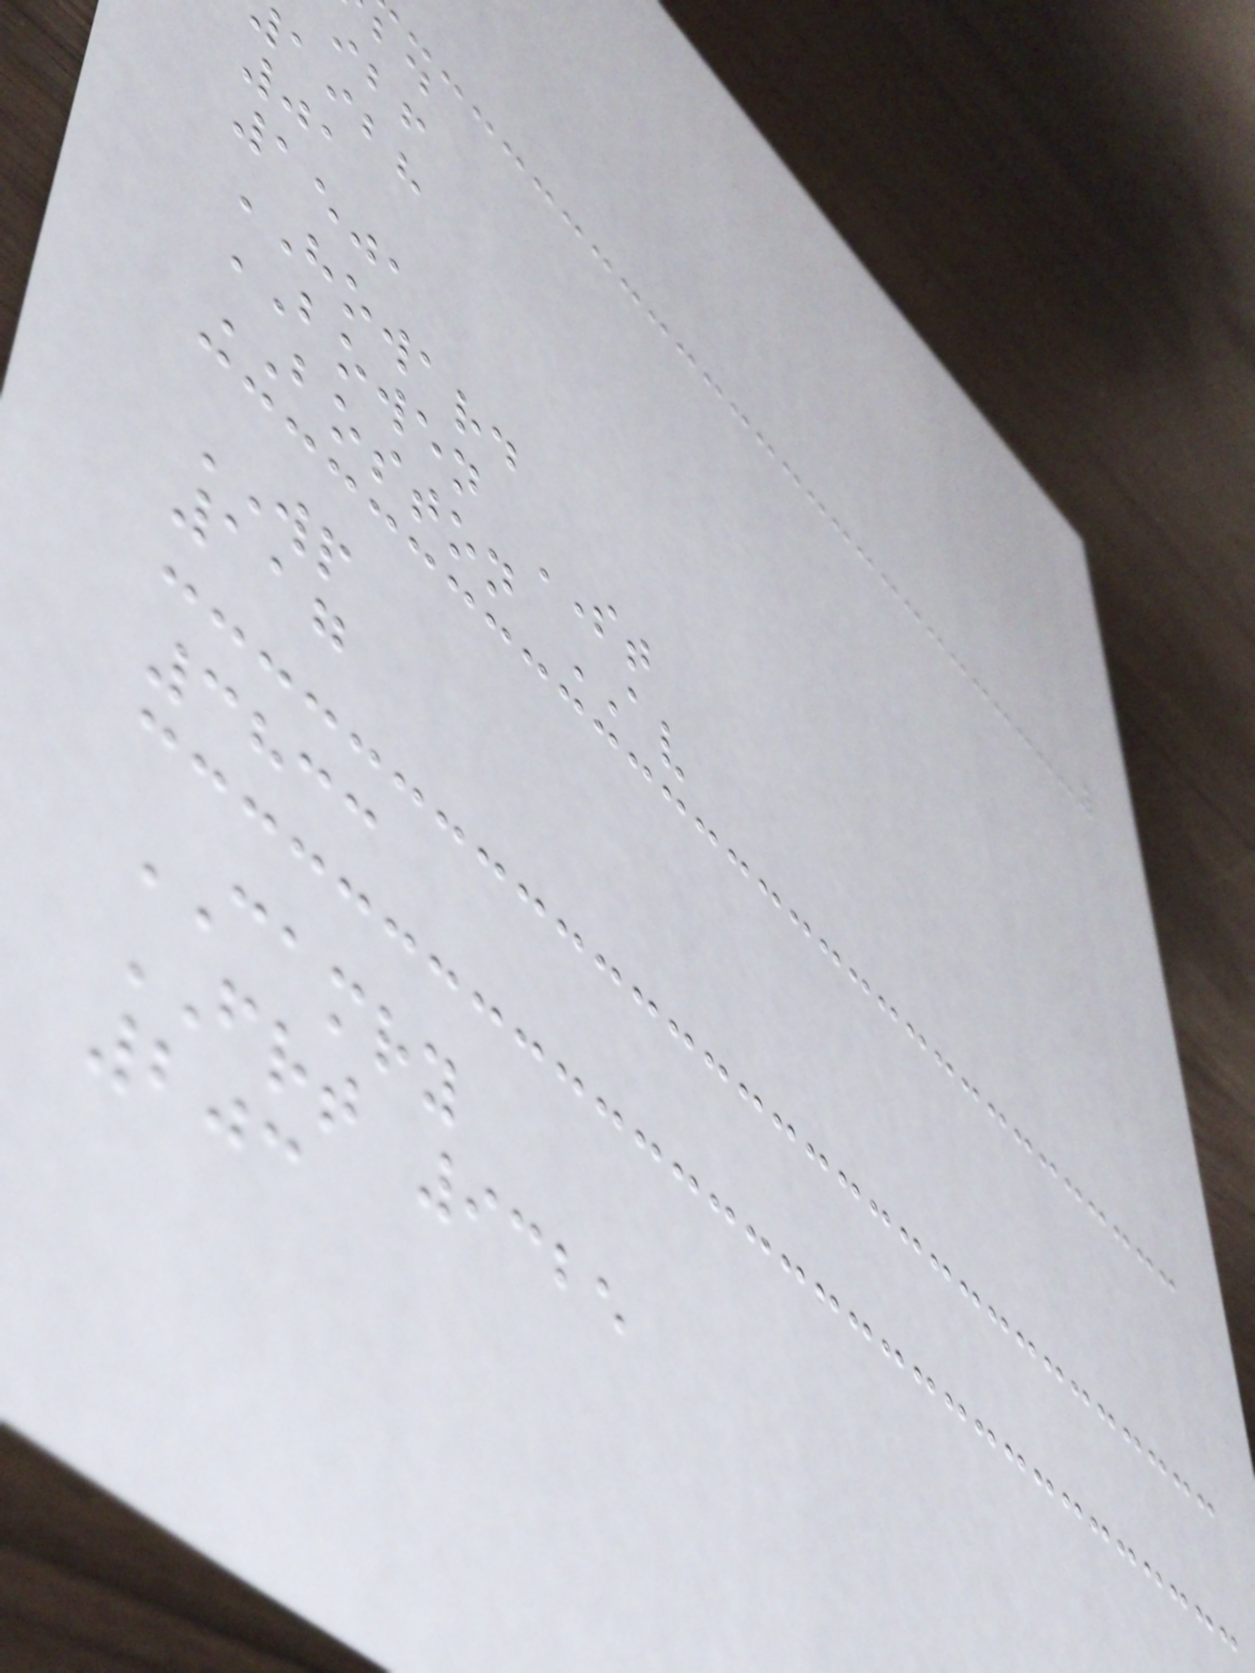aibh
01
1501
HOWARD
BOWEN ST
BOSTON AV
WP
117
3833
CAMRY
FRT 9325
203
